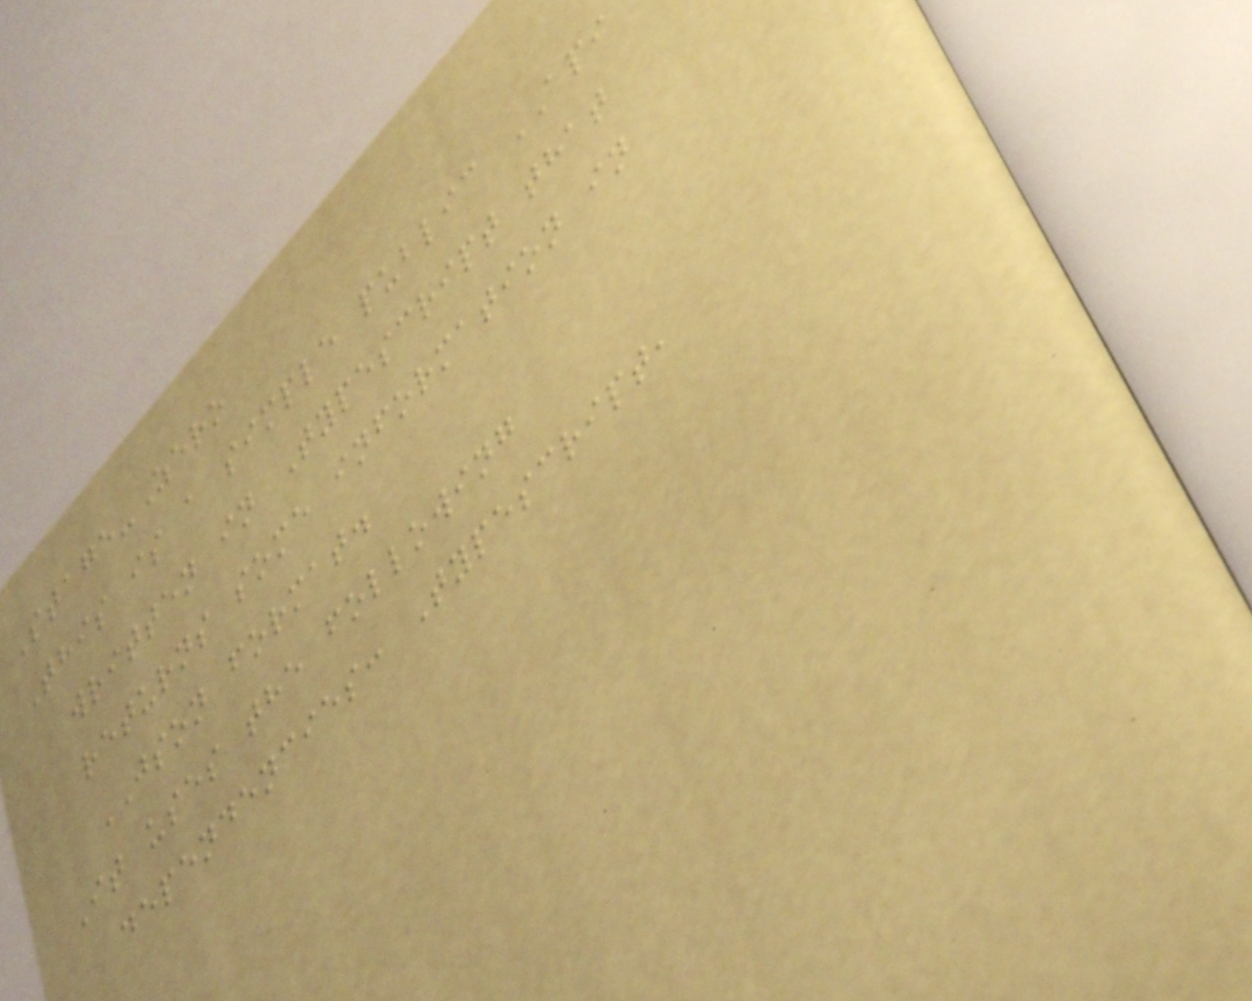Stage-Zero
This is a simple public API
written in Typescript that
returns some information in
JSON format.
It uses the following
dependencies: Typescript,
